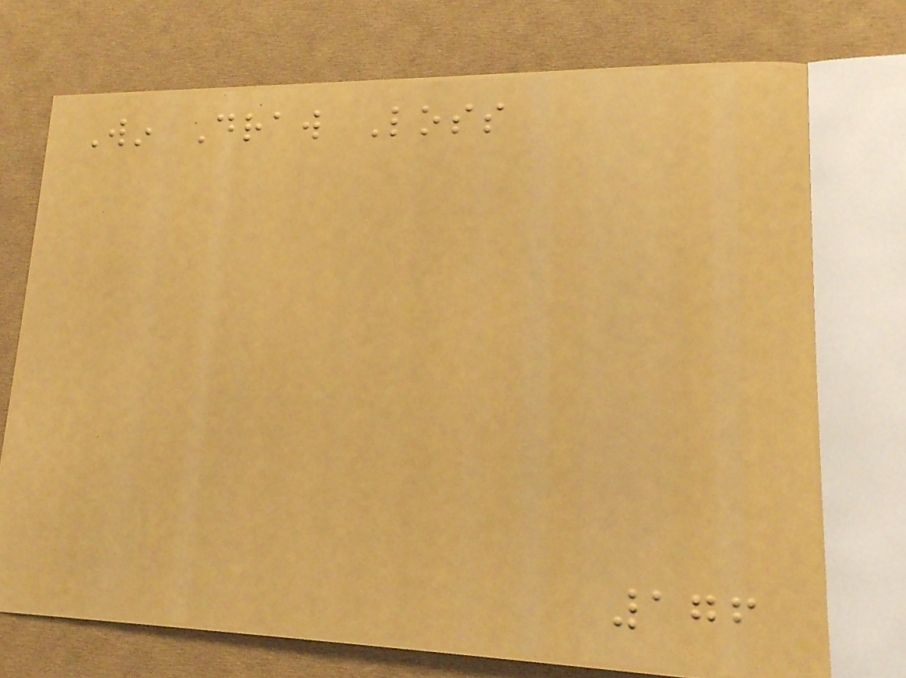Win Draw Loss
176
